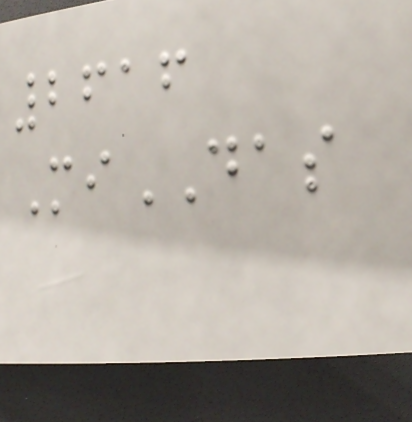2616
MiDAS
